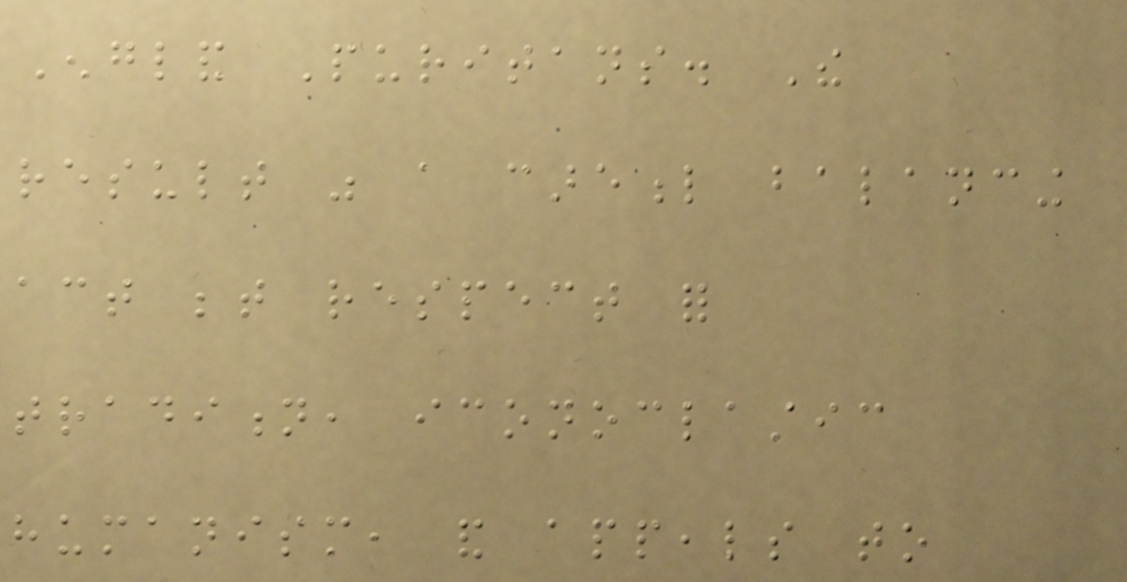England Puritans. The
result was a careful balancing
act between respect for
tradition, iconoclastic
humanism, and appeals to
